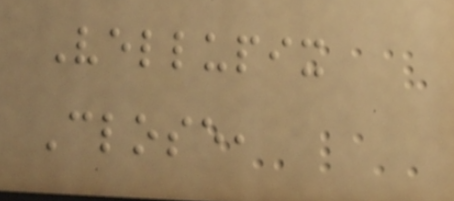Vellupix
Close,
